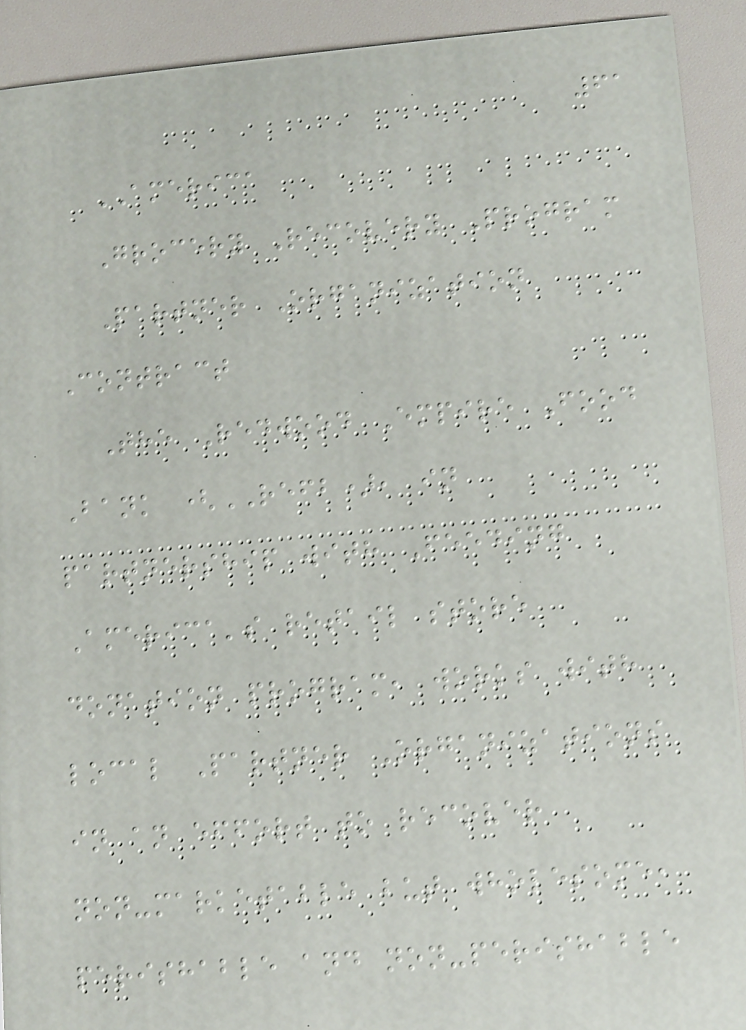61
AMERICA
Grocery Recovery Program
Partner Organization
Contract
The Redwood Empire Food
Bank (REFB), in
partnership with Feeding
America's retail store
donation program, works with
local Partner Organizations
in an effort to recover
non-marketable but wholesome,
perishable and non-perishable
